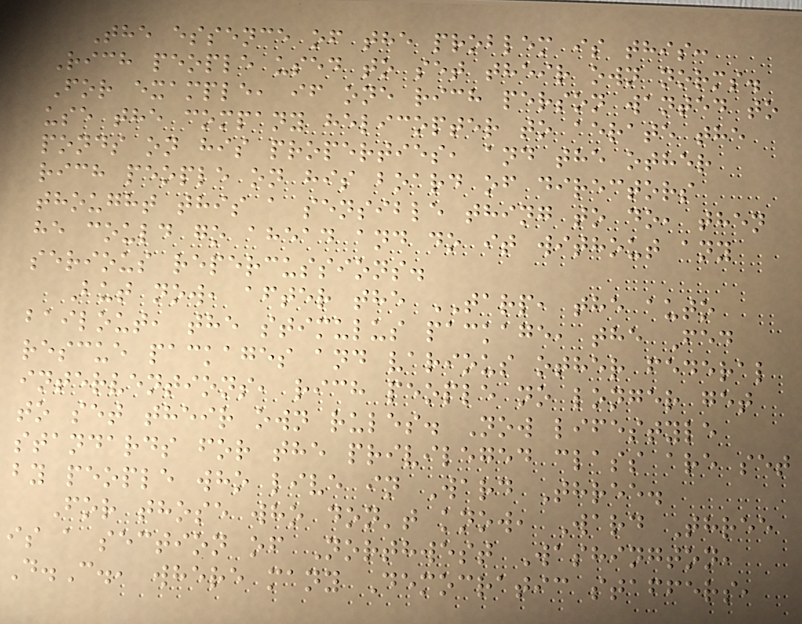The essence of the problem is this:
Rich people used to set their own norms.
For example, if one rich person wanted to
use the company helicopter to aerate the
ponds on his properties, and the other
rich people on his board of directors
thought this a sensible thing to do, then
he could go ahead and do it without any
serious repercussions.
But now, after the TARP, the auto
bailout, the stimulus package, the Fed
rescue packages and various other federal
interventions, rich people no longer get
to set their own rules. Now lifestyle
standards for the privileged class are set
by people who live in Ward Three.
For those who don't know, Ward Three
is a section of Northwest Washington,
D.C., where many Democratic staffers,
